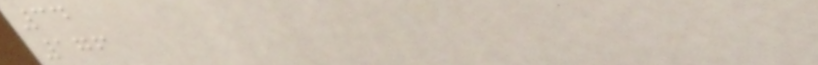34
176
